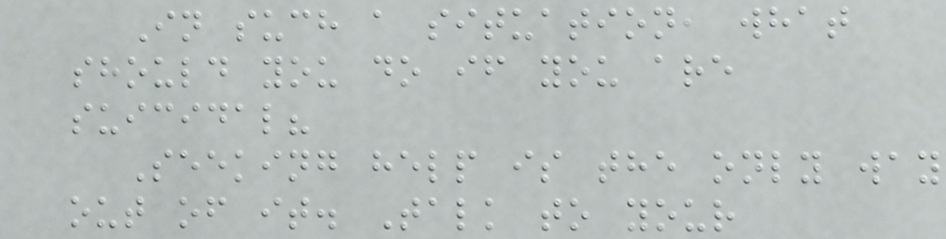In such a situation, what
should you do if you are
suicidal?
Seeking help is the only way
out of it. Talk to your
